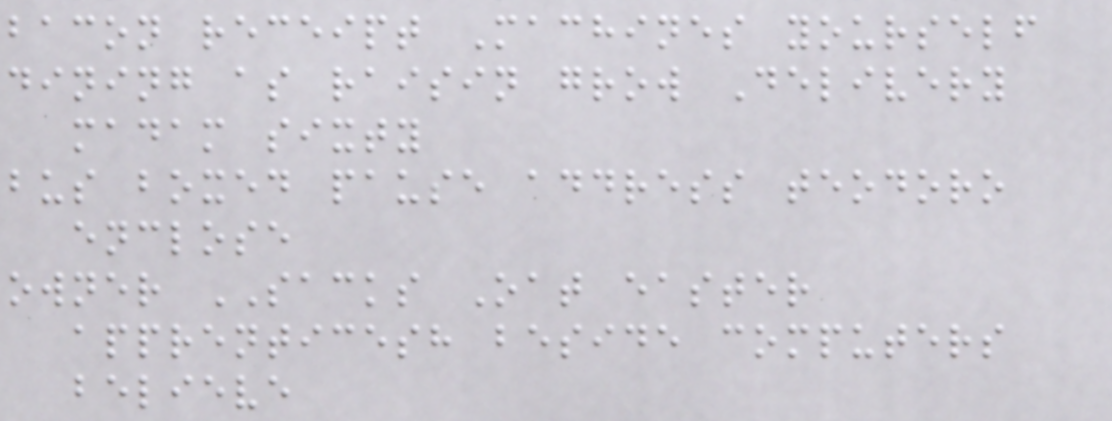bacon receipt Machines yourself
dining as raisin grow Delivery
madam sixty
bus boxed pause address teodoro
enclose
owner SACKS Oat easter
apprenticesh beside computers
believe
